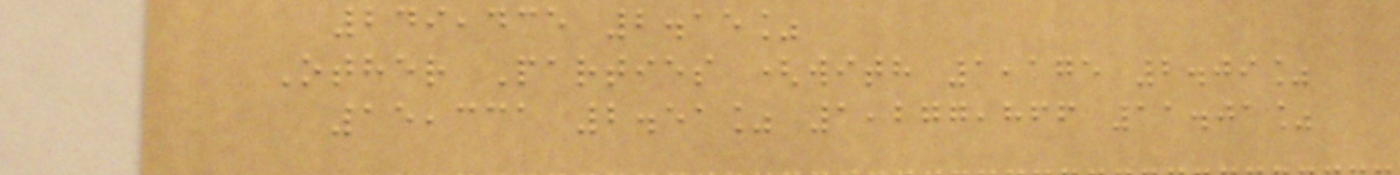249,435 2.15%
Other Parties (with 1,175 2.09%
15,331 2.51% 1,277,866 11.01%
